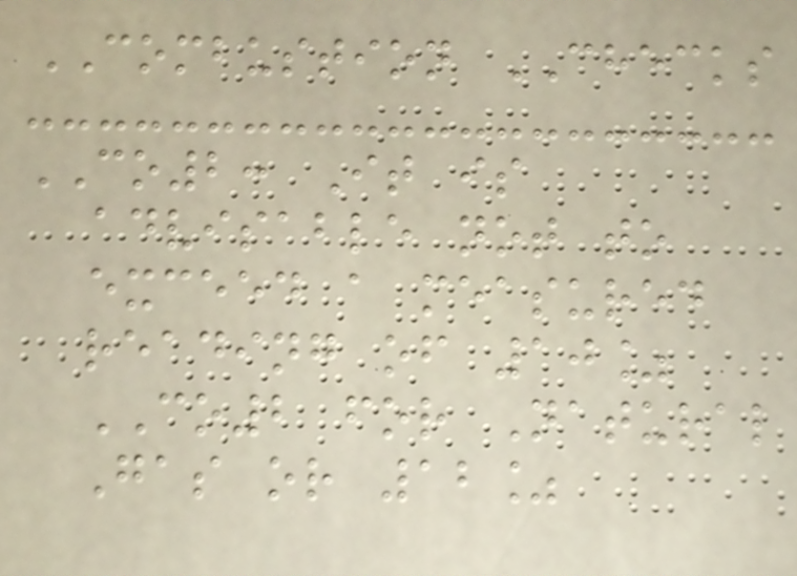COMBUSTION CHECKS
CO2: It is
advisable not to
exceed a measured
reading of 10%
CO2 for Natural
Gas or 12%
